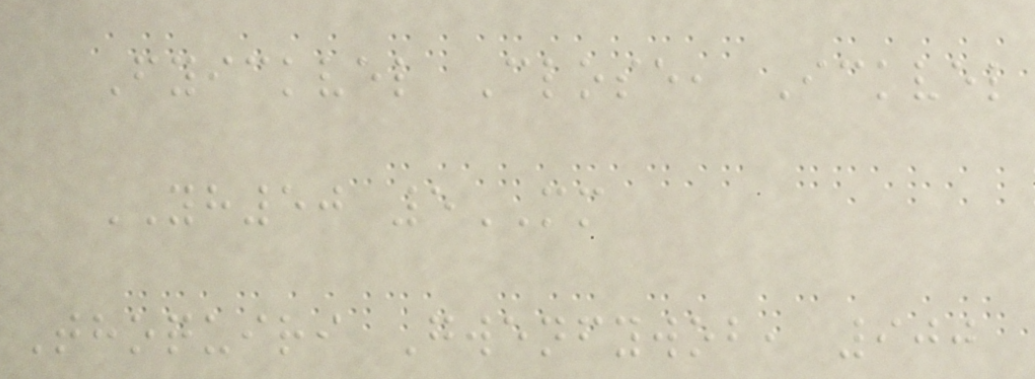Fyickvel Close, Ickvel
YH50 5MM
Thoquiri Gwenfywob, 900
